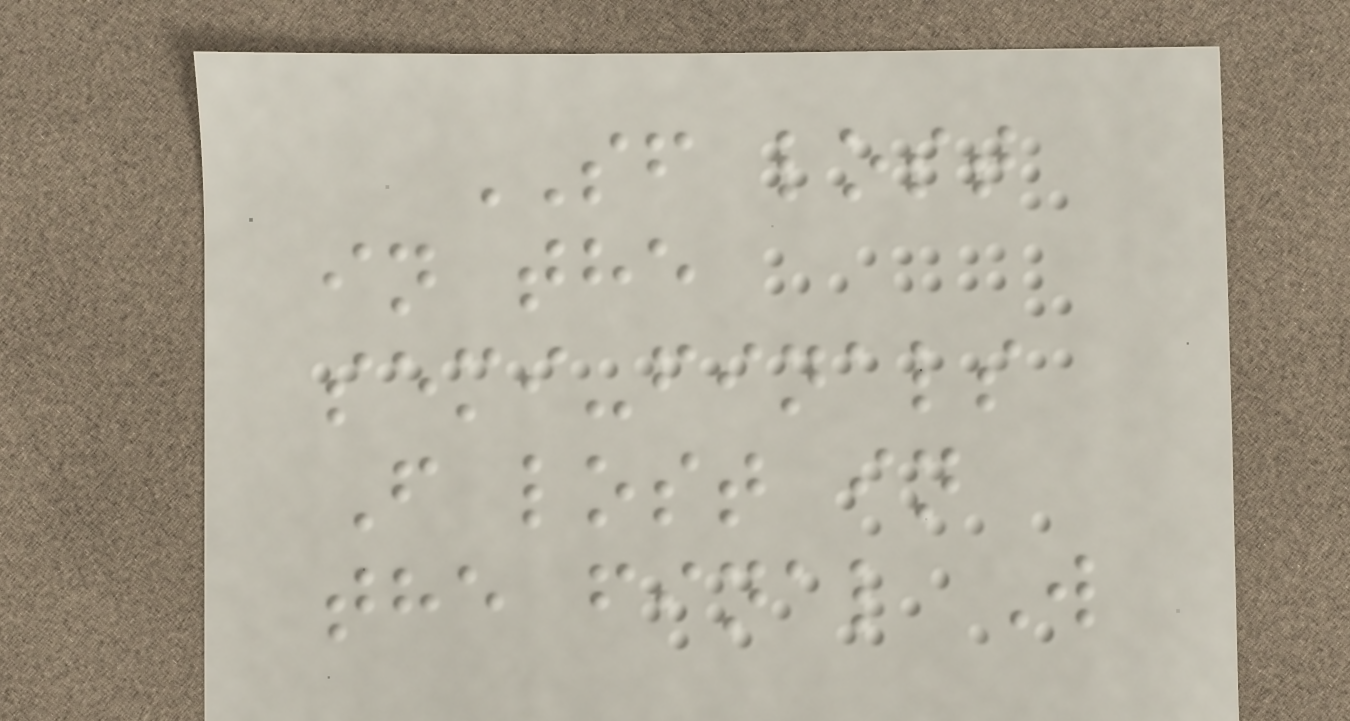SF lost
in the
semi-finals
F lost in
the final W
